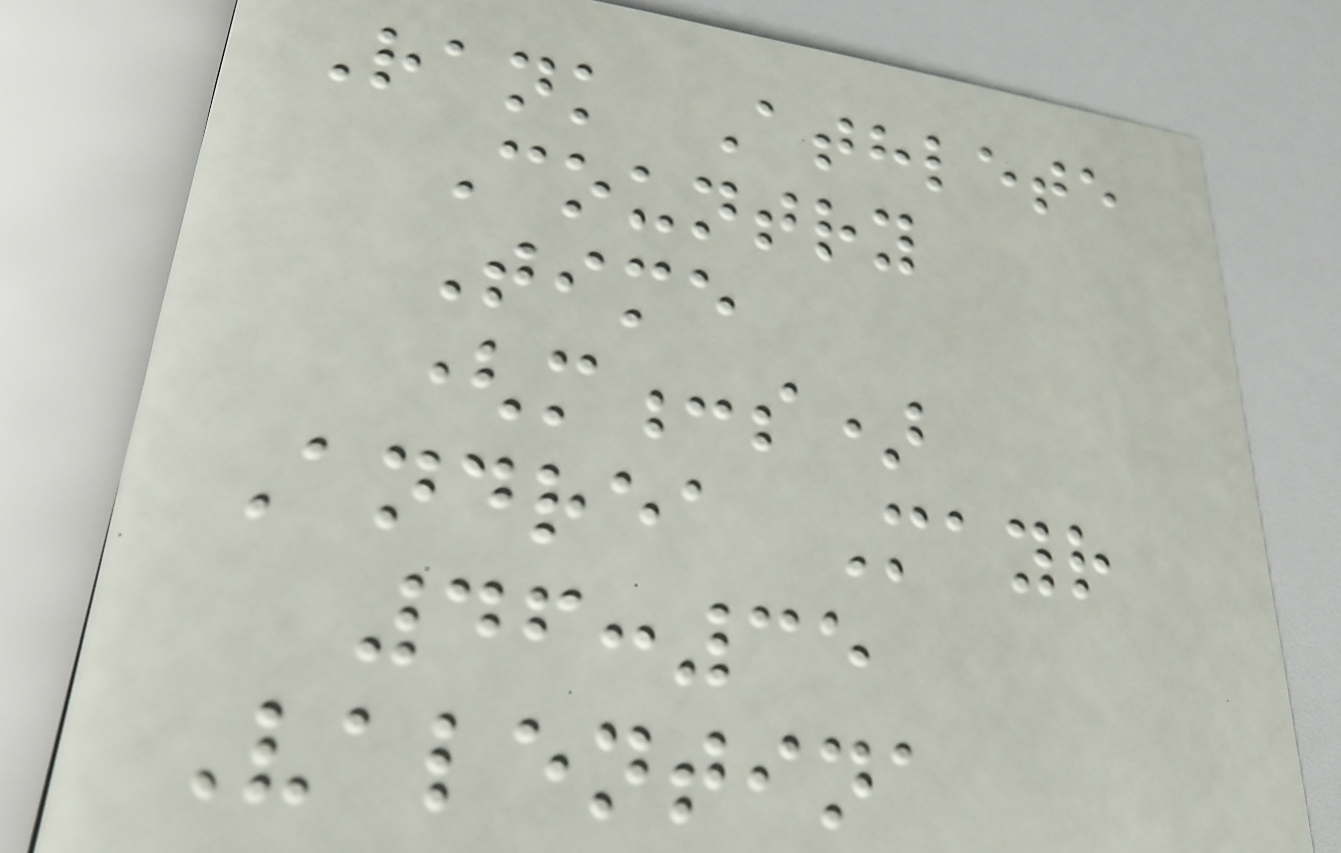Rank Athlete
Country
Time
(m:s)
Andrea Mayr
46:35
Valentina
